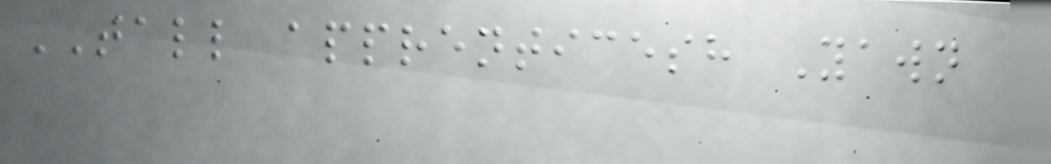TALL apprenticesh Yawn
